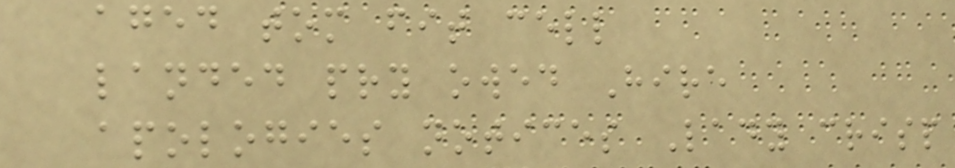aged tom fit cell
landed pry owed Hire
apologies notices Lady crisp
